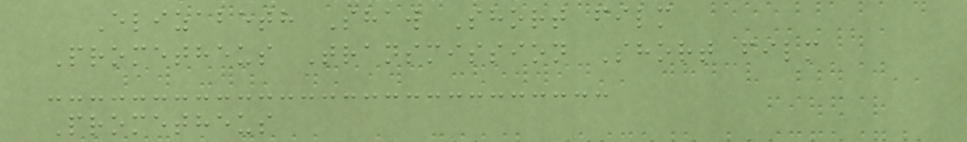Elizabeth Shaw Short film
Prometheus Transmission Short film
Prometheus
